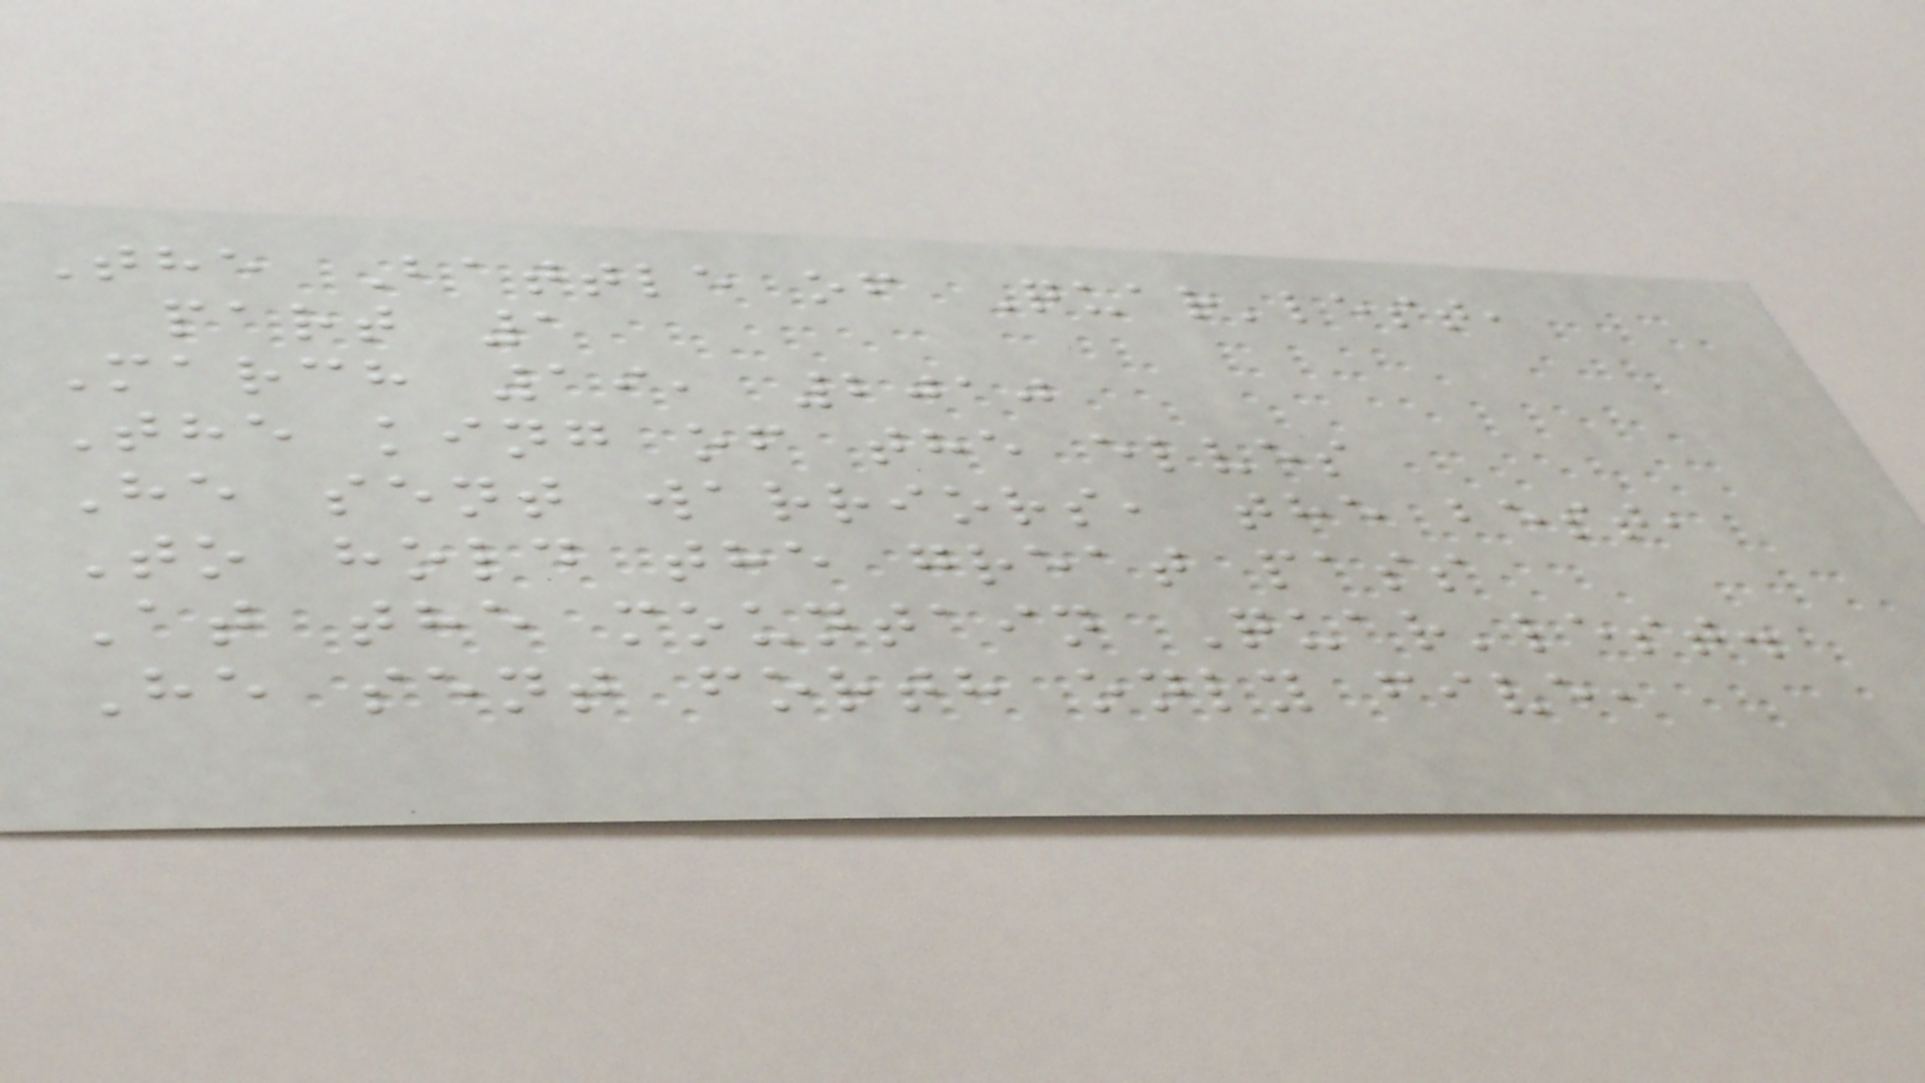The Battle of Quar'lest,
part 1
March 19, 2010
The king of the elves
He sent warriors, the best,
To hold the great pass
At the mountain Quar'lest.
He sent forth only five,
